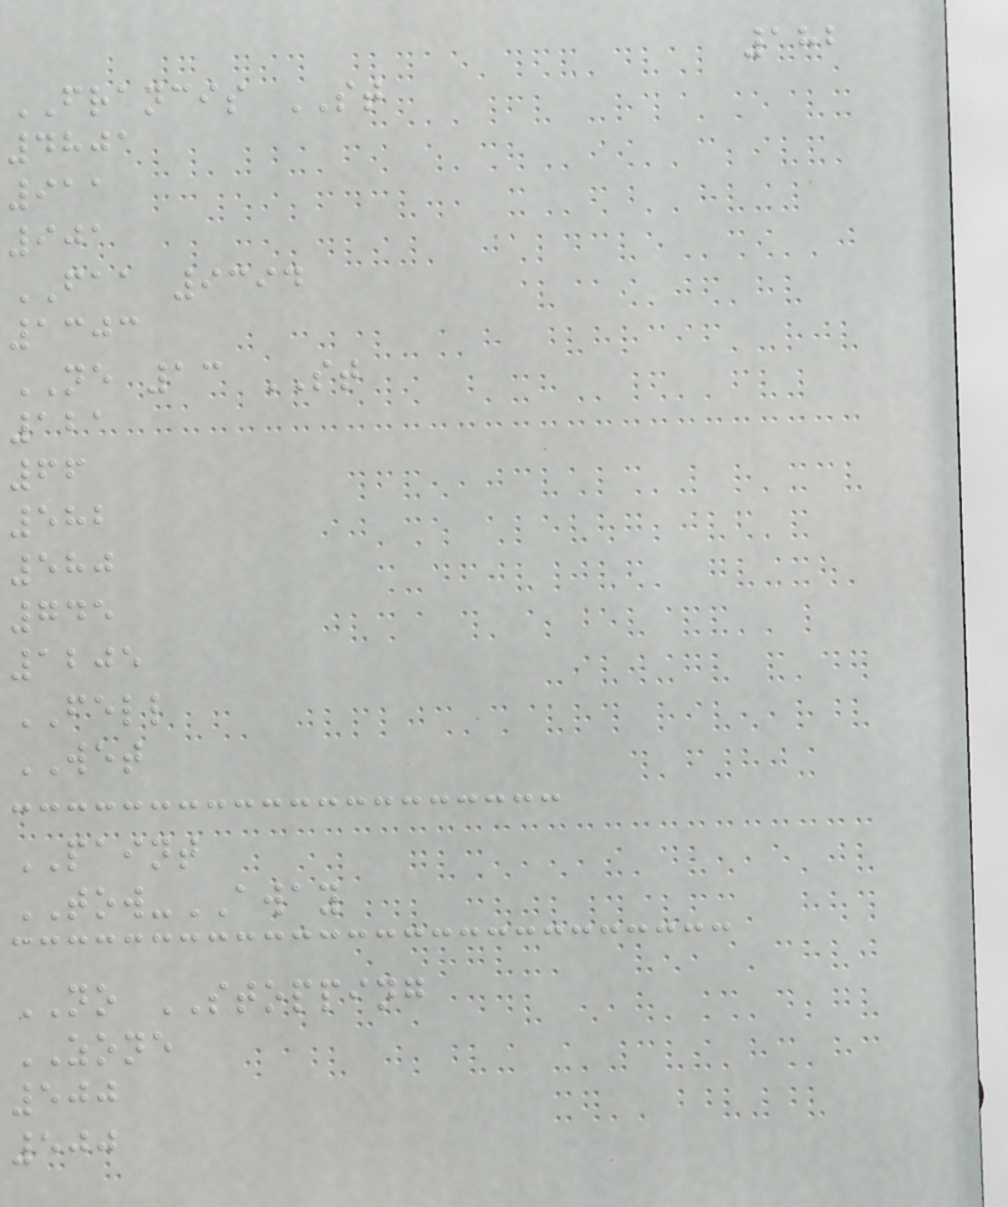182
FRANCIS ST
4801
911
901
FAA 9394
1303
NE 13 ST
121
66
582
580
745
1205
FELL
WET
PAINT
TOW-AWAY
NO STOPPING
ZONE
500
500
